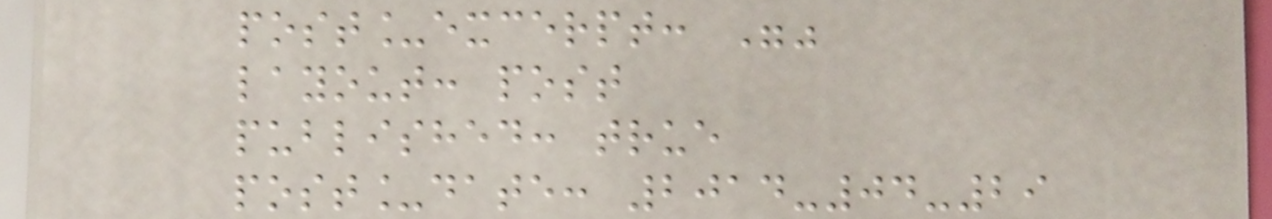post_excerpt: ""
layout: post
published: true
post_date: 2014-04-29
